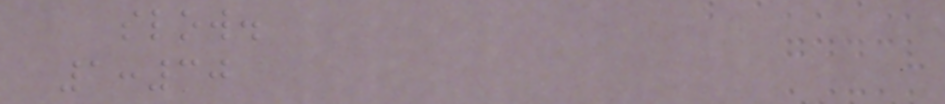slow.
1:30
